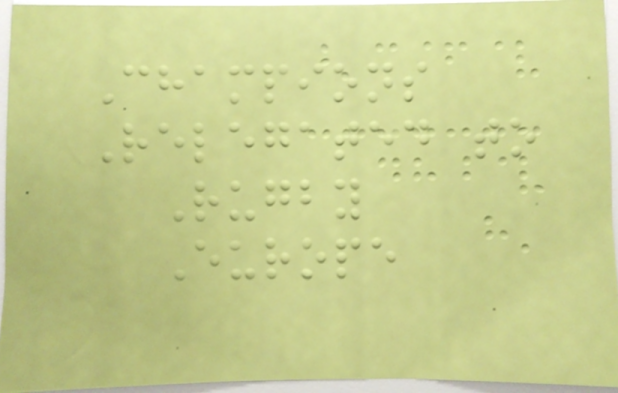Champions
Relegated to
Rugby
Europe
